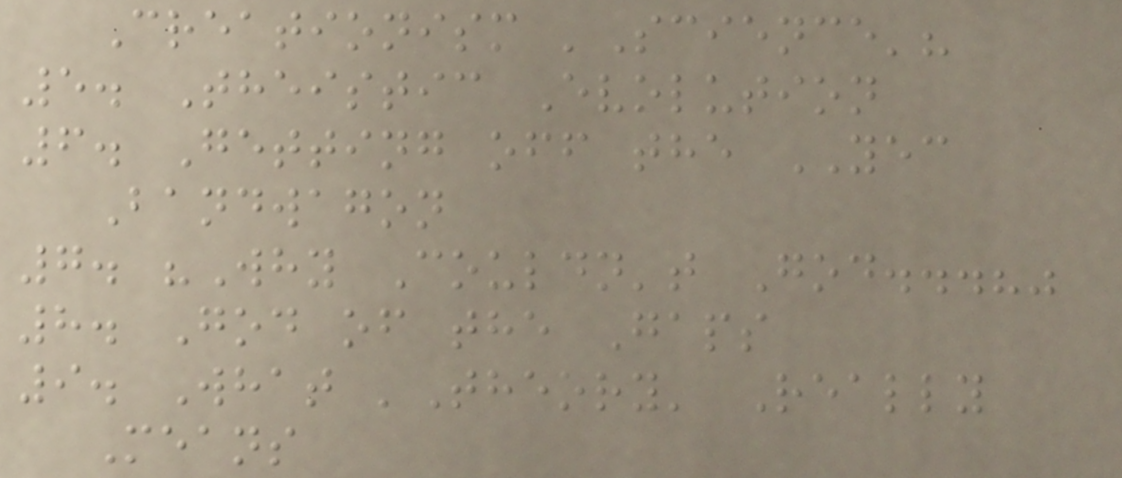Creationism 'Science'?
5. Theistic Evolution
6. Getting off the YEC
Bandwagon
7. "Why Couldn't God...?"
8. God of the Gaps
9. What 'Theory' Really
Means
